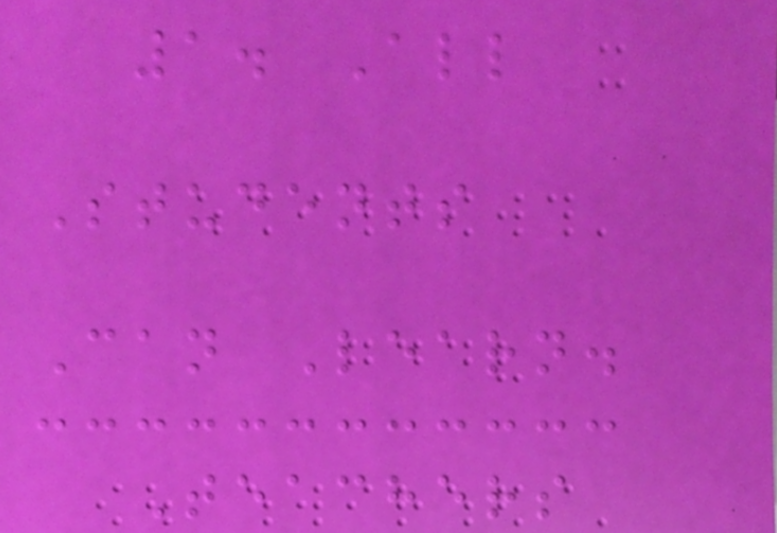1. All
Students
Can Learn.
Teachers
